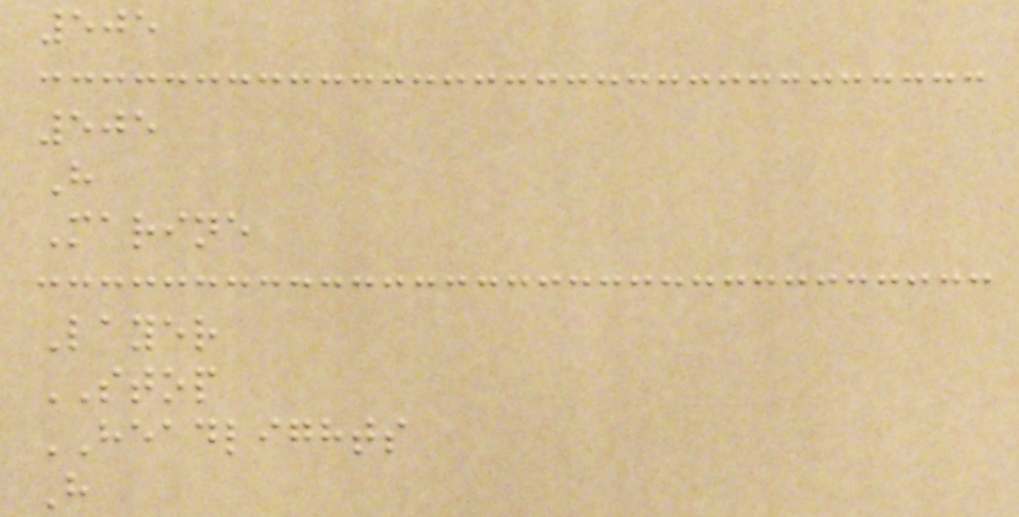505
505
H
Marine
Layer
STOP
HEADLIGHTS
H
